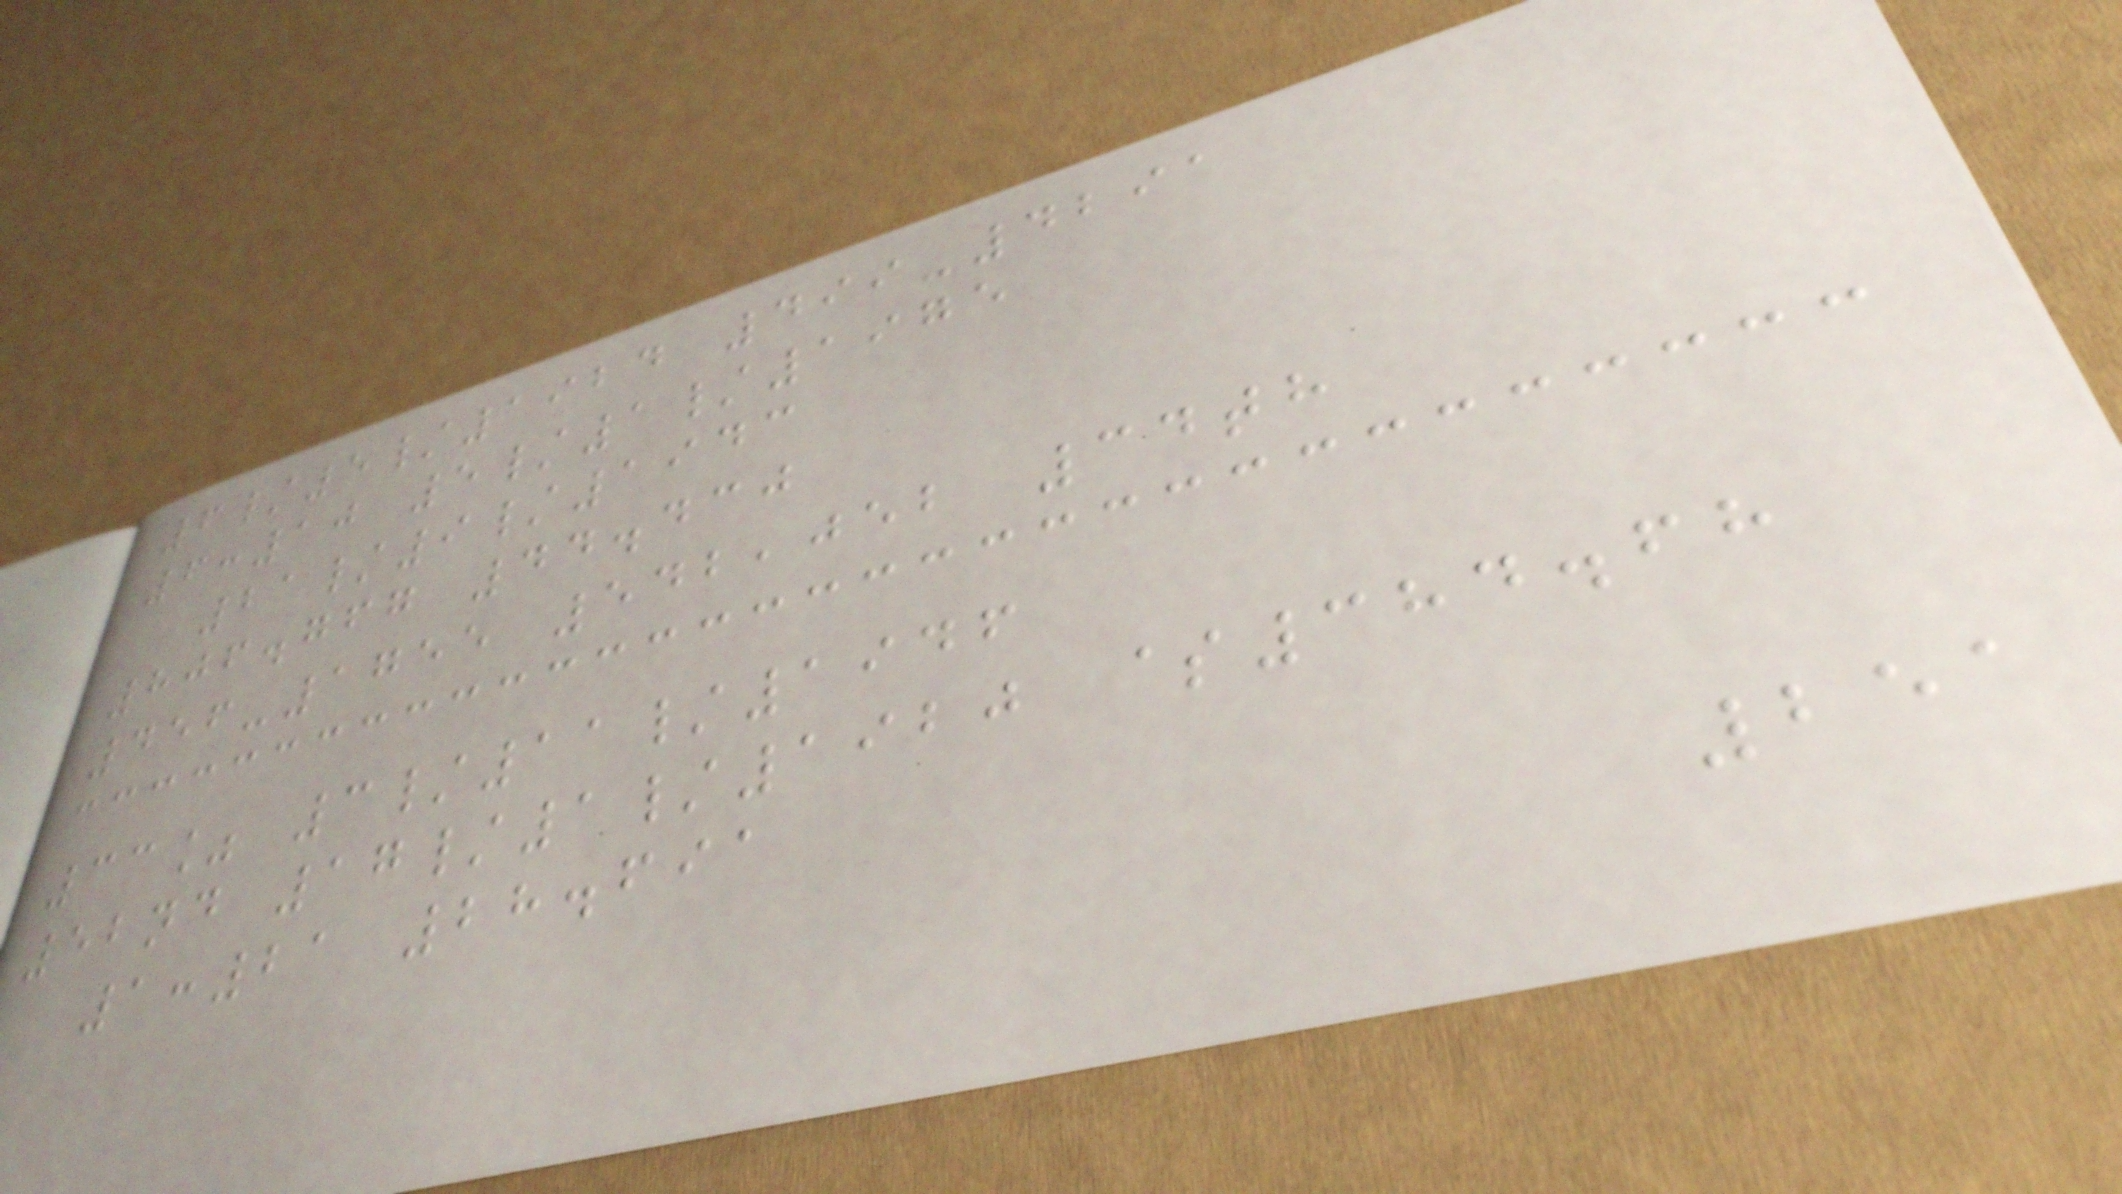6/5/1924 499-4291
6:10 5/1/1975
21/9/1943
806.767 44.430
456-1755 542,052 34th
33% 3/11/1946
52nd 17/1/1920 $384.68
1:21 28.691
251
